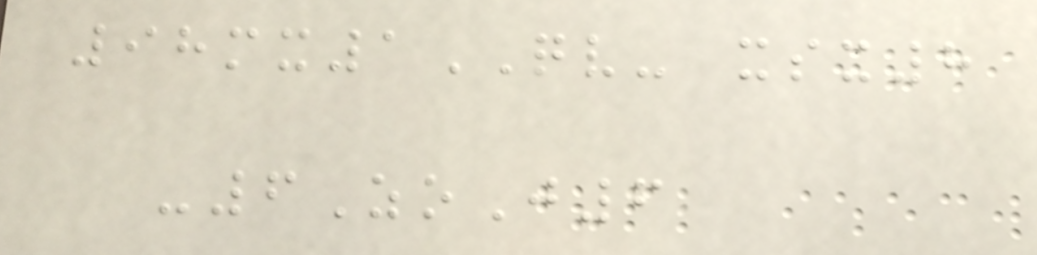98mx1QV- xsx8
-6ZoJ6
